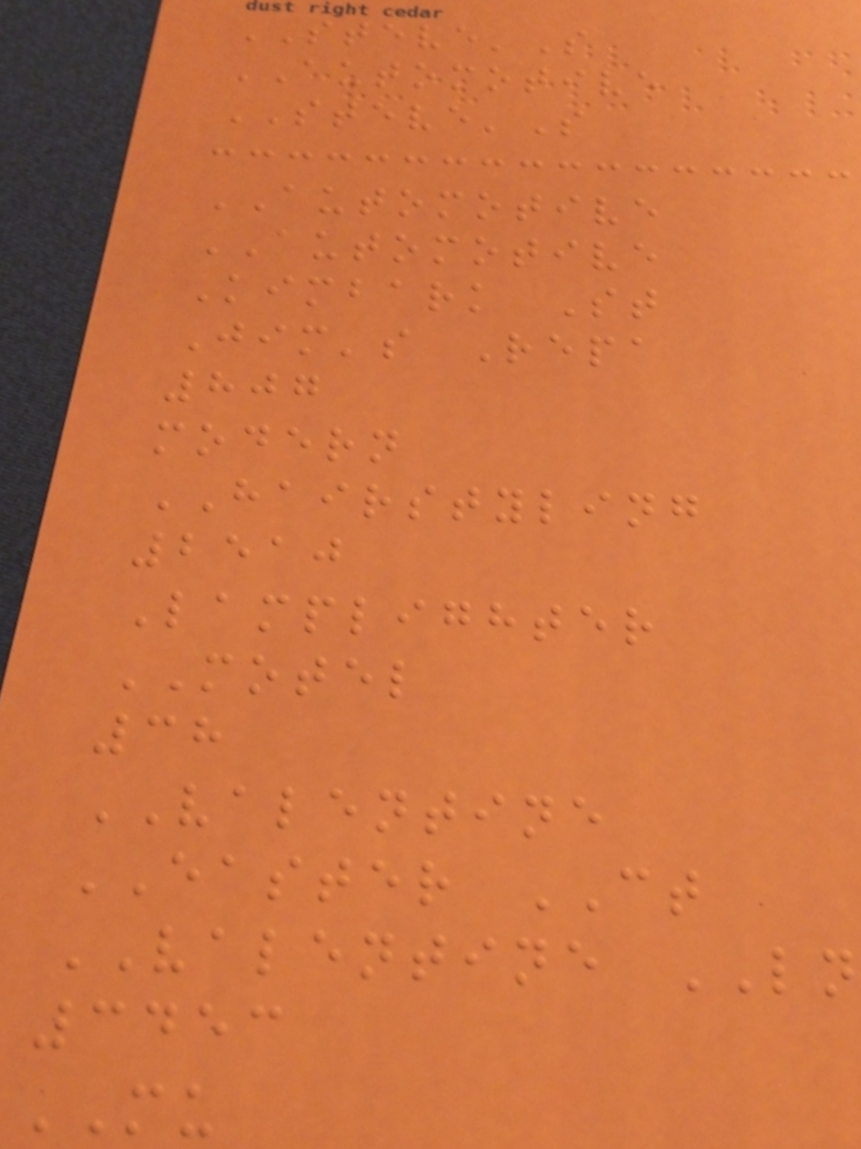STEVE'S
AUTOMOTIVE
STEVE'S
AUTOMOTIVE
AUTOMOTIVE
Kimbark St
Jim's Repa
807
modern
HAIRSTYLING
2510
Lamplighter
MOTEL
38
VALENTINE
EASTER CT
VALENTINE LN
3453
MU
